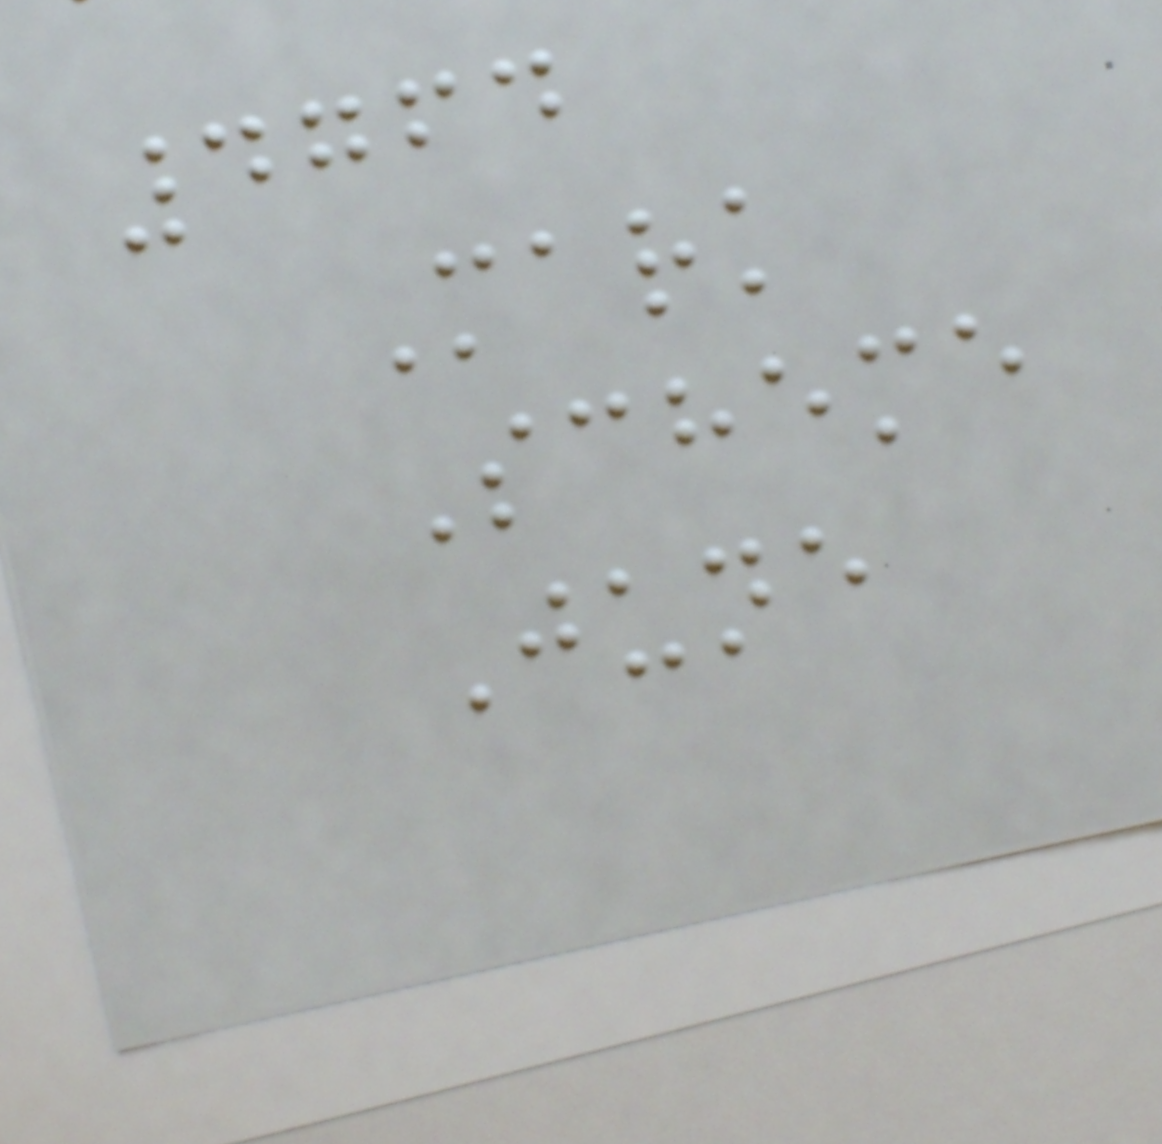4764
Mark
Scheme
June
